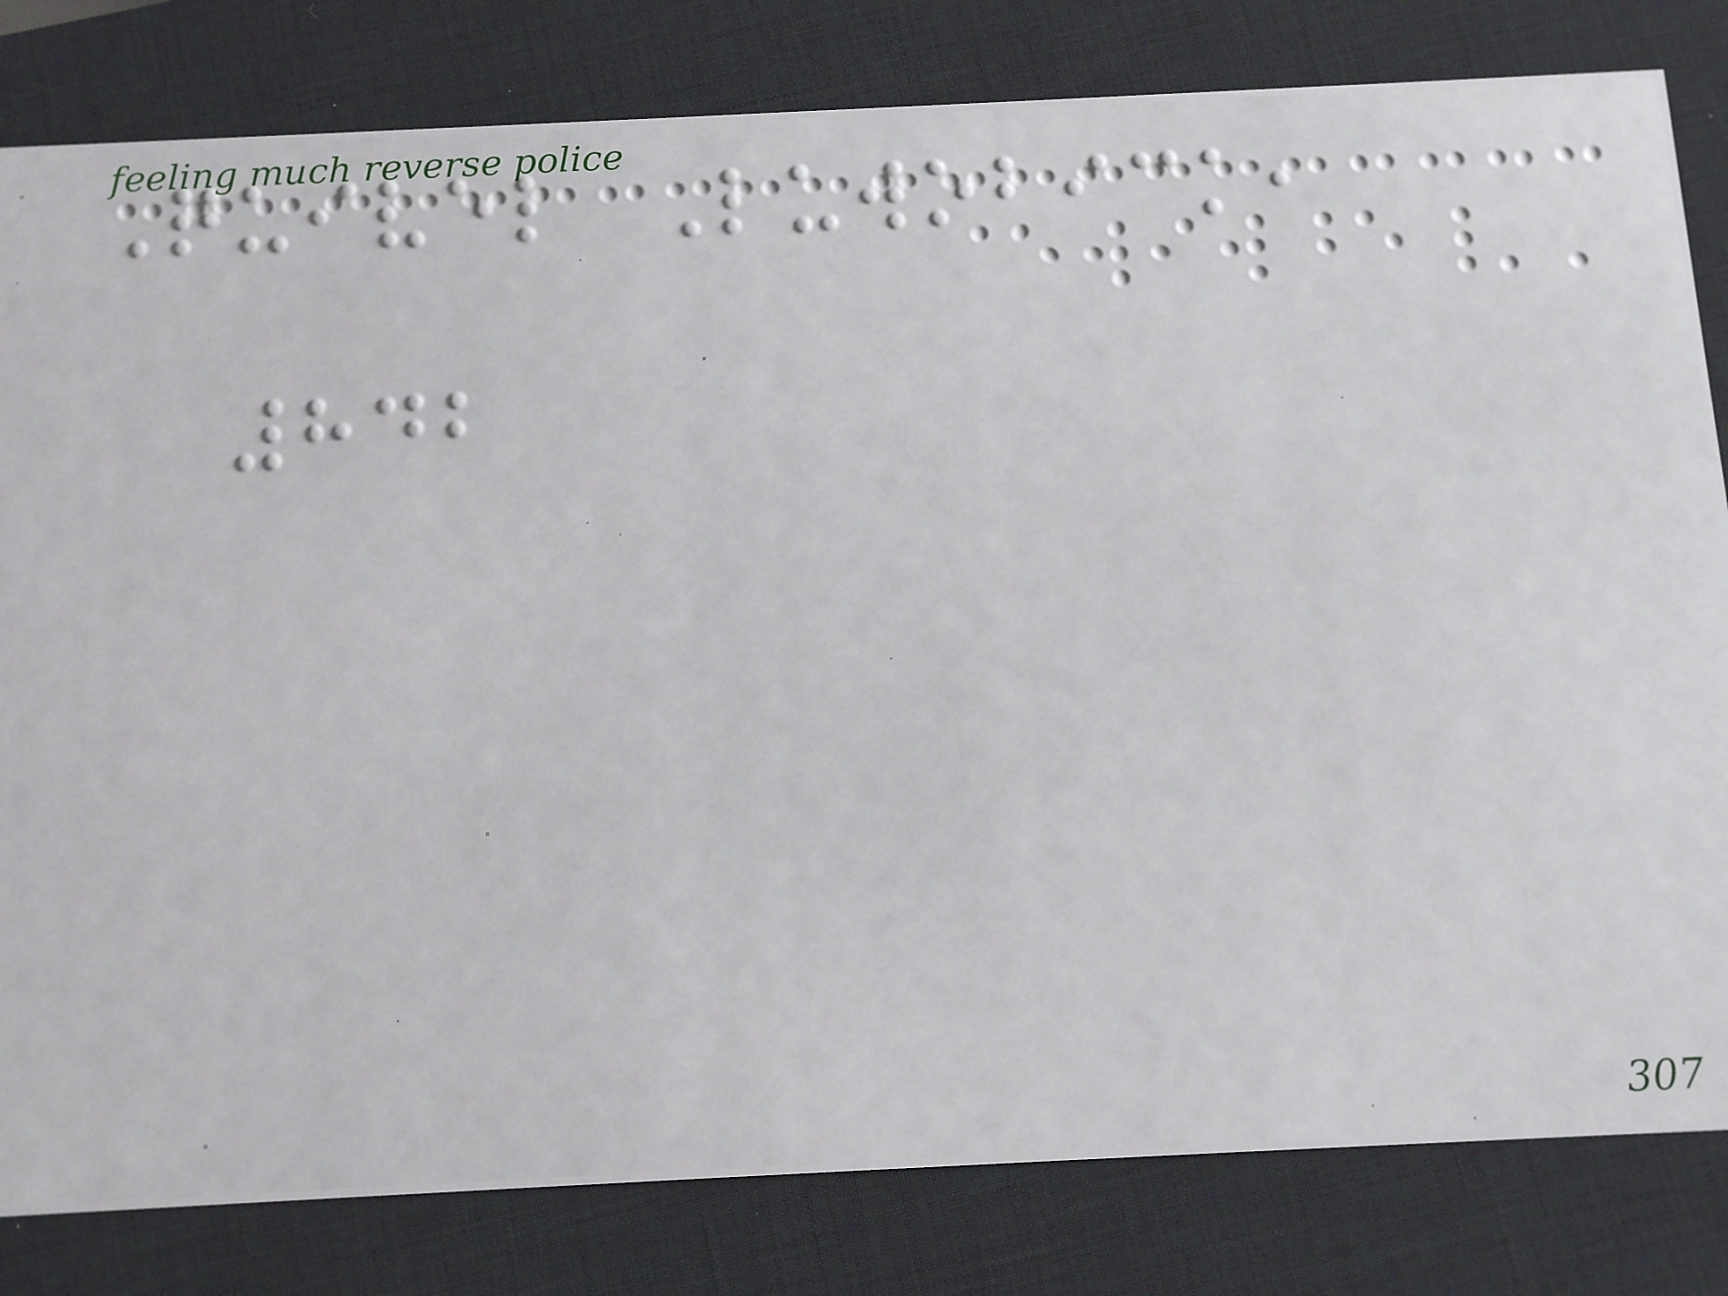Quivel Luwobick,
842
